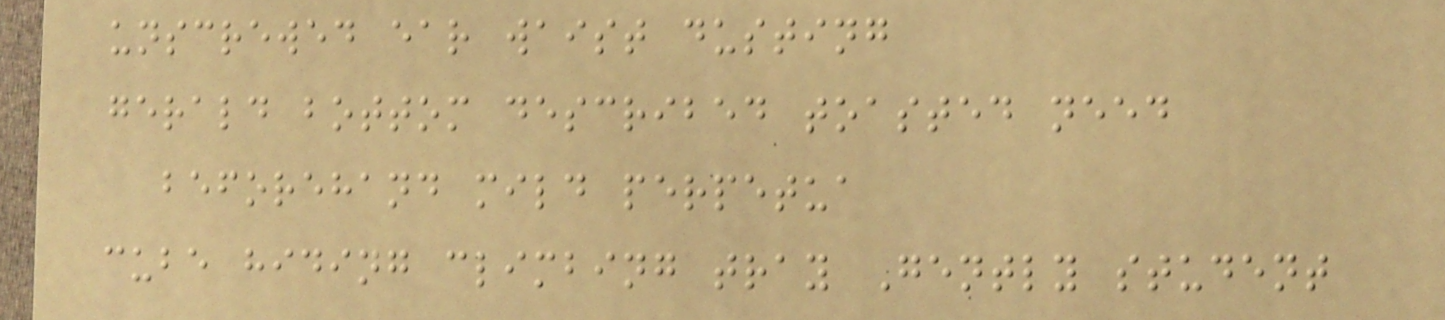unscrewed ear waist dusting
gerald bottom described toasted need
beforehand mild perpetua
cube hiding climbing tray Gently student
